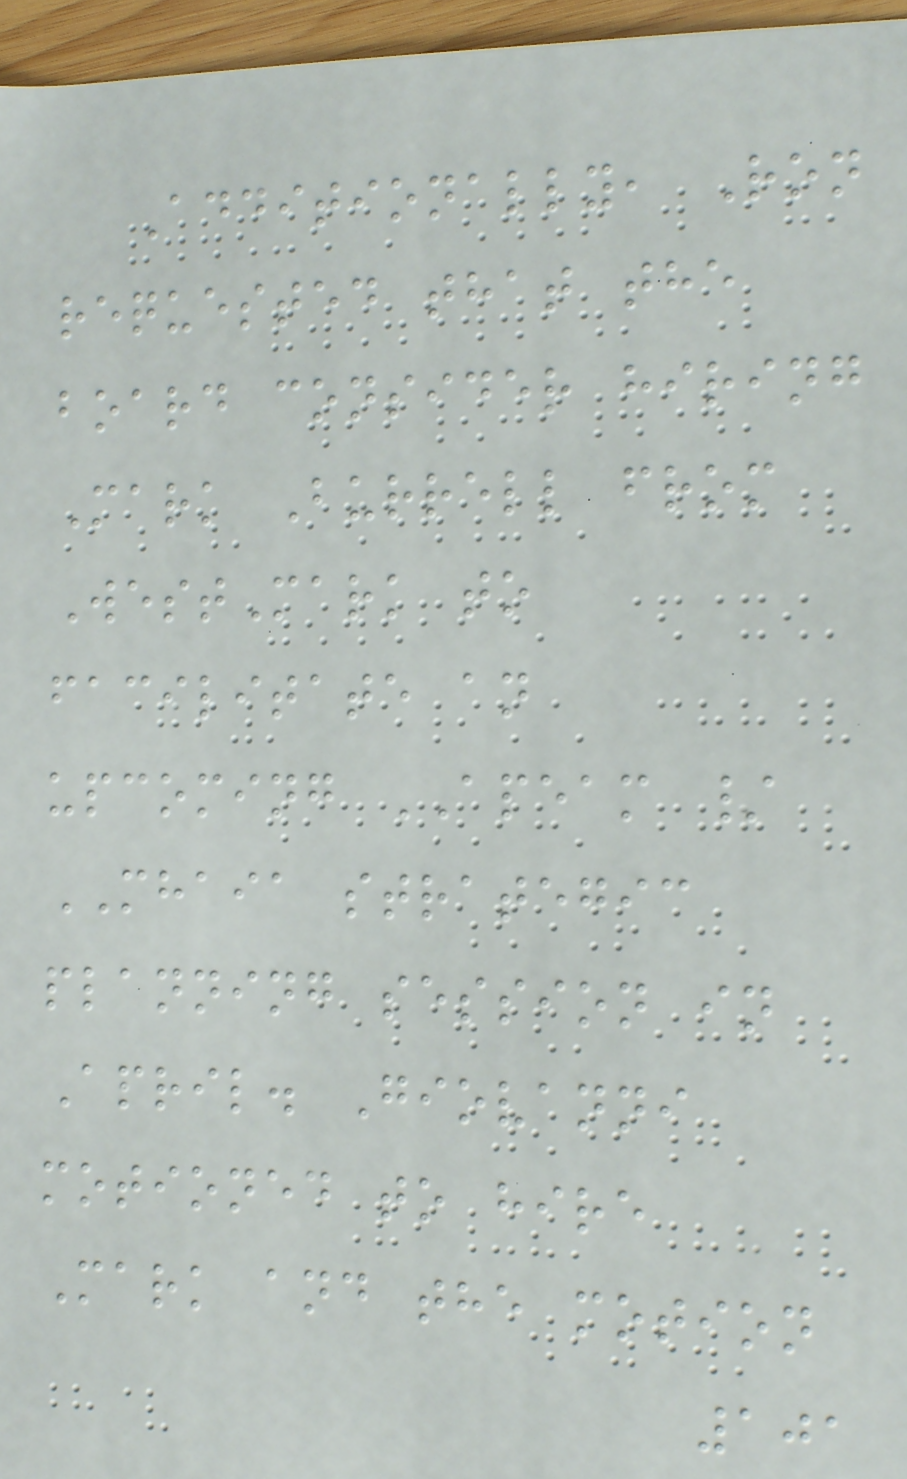Additionally, Ron
requested that the
board consider hiring
Mark Burrell from
WestMark to
facilitate an
upcoming APEAM /
MHAIA strategic
planning session in
April. Giovanni
motioned to hire
Mark and the motion
101
